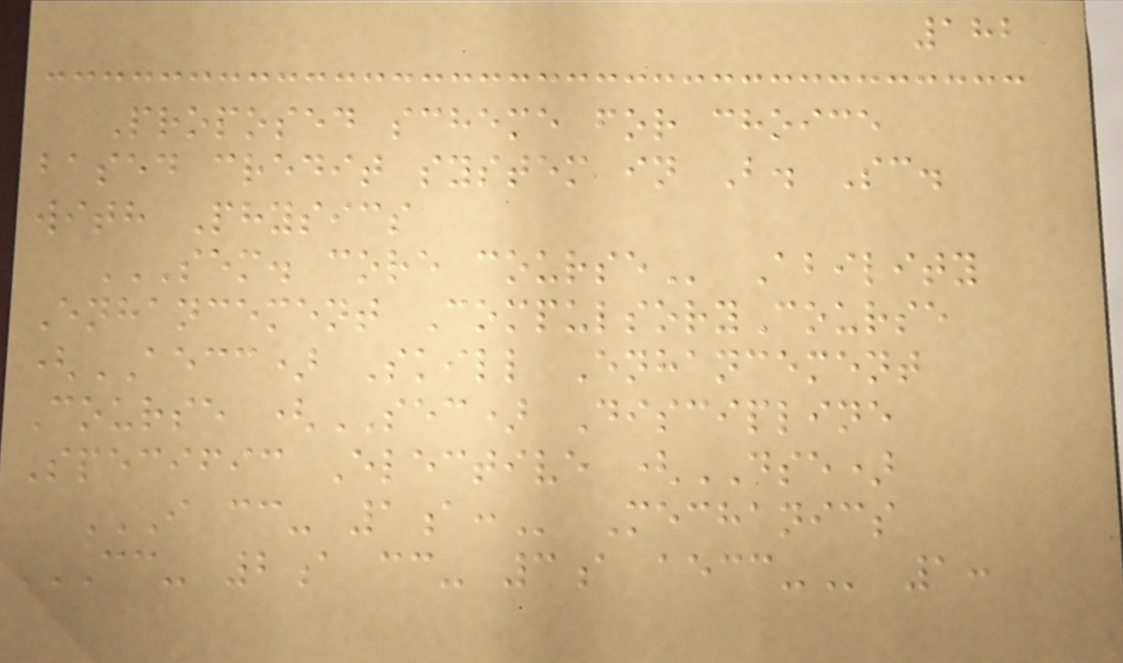182
Proposed scheme for choice
based credit system in B. Sc.
with Physics
SEM. CORE COURSE Ability
Enhancement CompulsoryCourse
(AECC) Skill Enhancement
Course (SEC) Discipline
Specific Elective (DSE)
I CC- 1A: Mechanics
CC- 2A CC- 3A AECC- 1:
